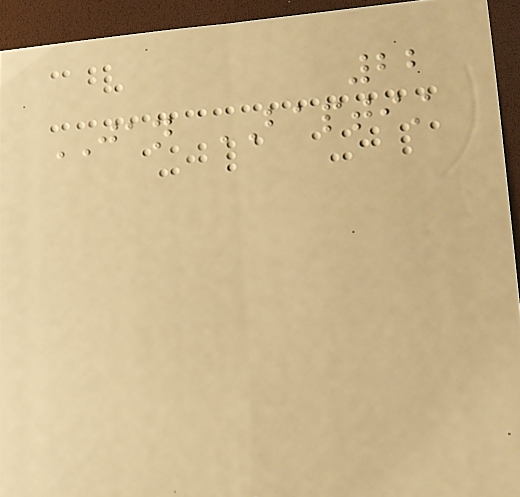22
JAN BAPTIST
